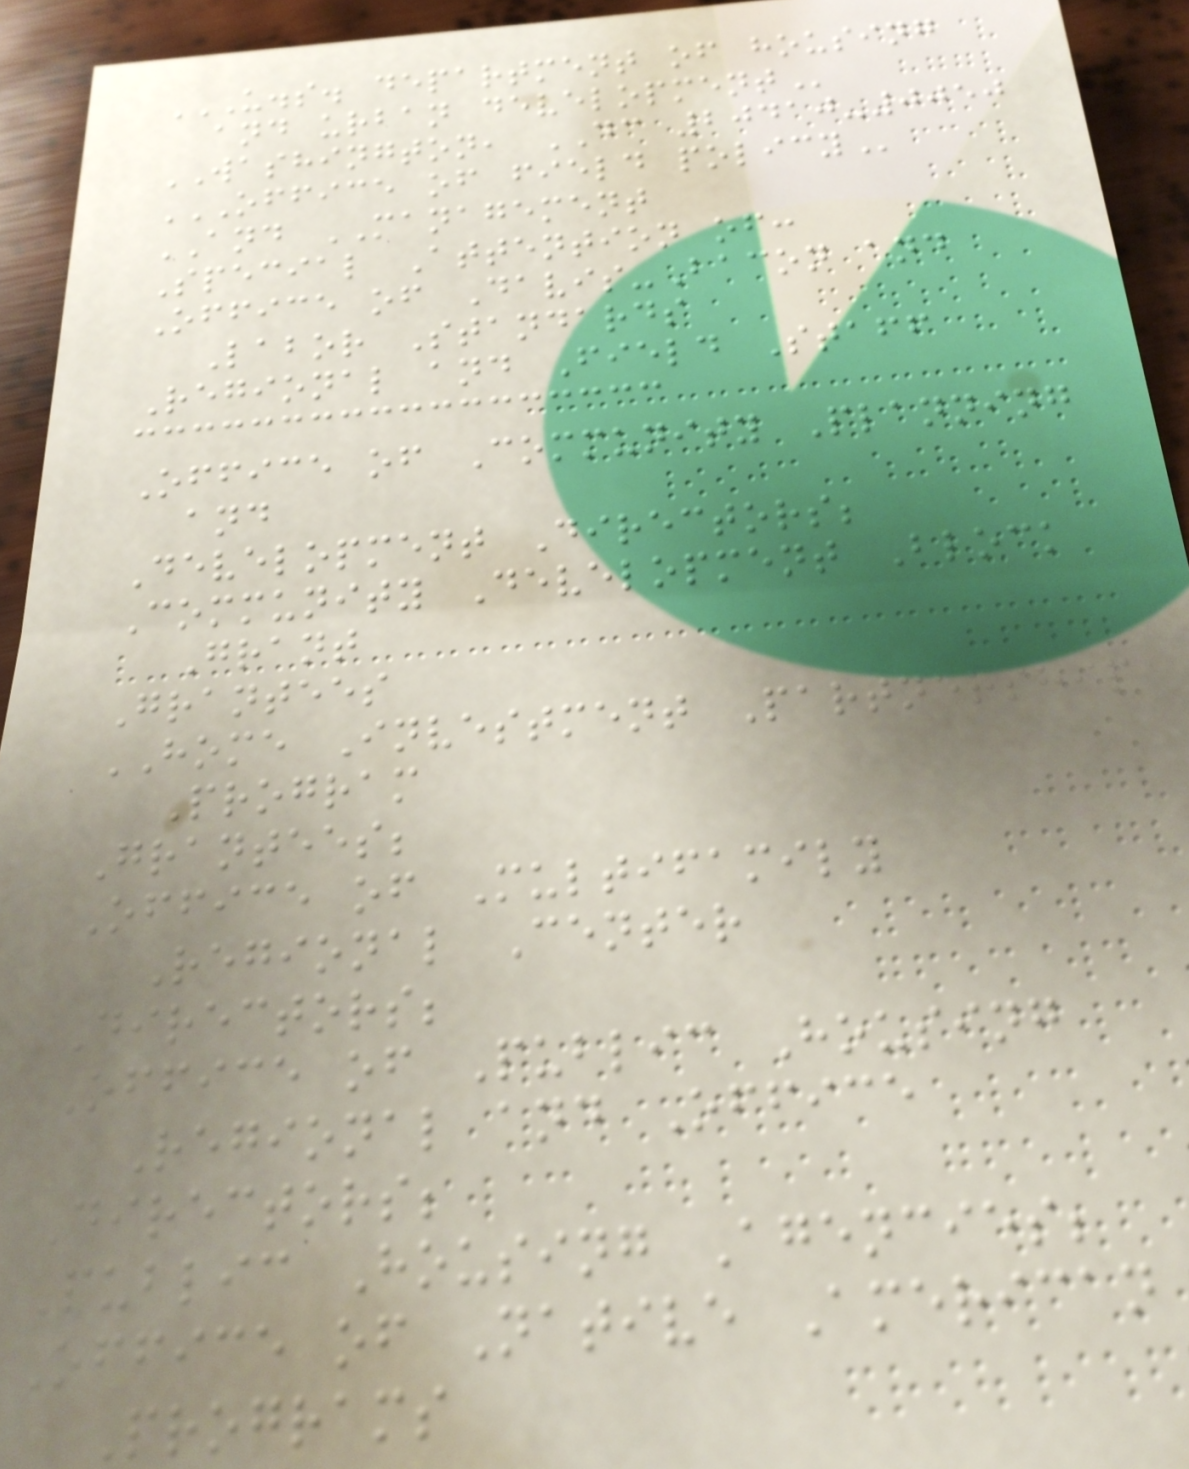U.S. DEPARTMENT OF HOUSING
AND URBAN DEVELOPMENT
WASHINGTON, DC 20410-0050
OFFICE OF FIELD POLICY
AND MANAGEMENT
Special Attention of:
Office of Davis-Bacon and
Labor Standards
Regional and Field Staff
Office of Community Planning
and
Development Directors;
Community Development Block
Grant
Grantees
HOME Investment Partnership
Program
Grantees;
Office of Multifamily
Regional Center
Directors;
Office of Public Housing
Regional and Office
Directors;
Public Housing Agencies;
Office of Native American
Programs
